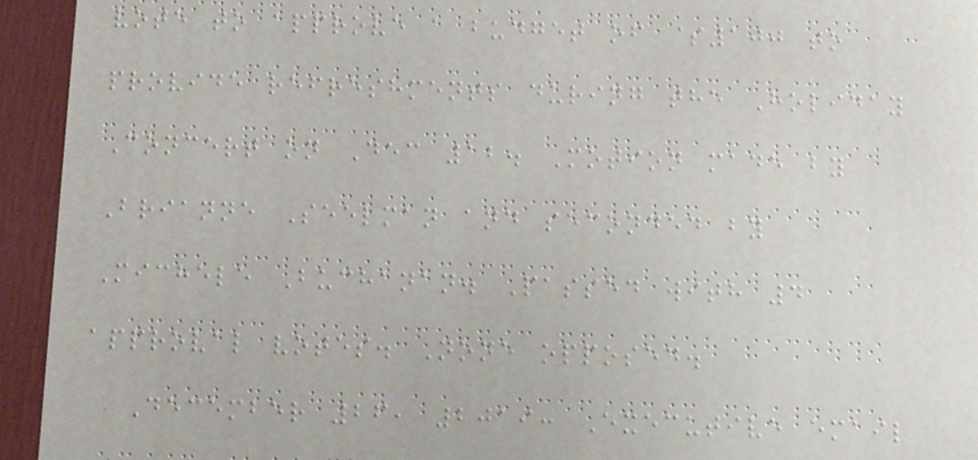vote to approve a budget of $100 to
provide refreshments during the Holiday
Concert on Dec 12. Motion made by
Brianne Seelman and seconded by
Michele Buchanan. Passed with 4
approval votes. None opposed.
December 26, 2019: Executive email
